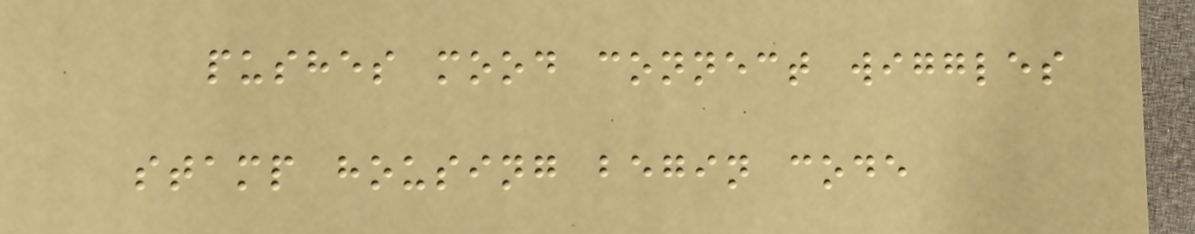pushes mood connect wiggles
stamp housing begin code
